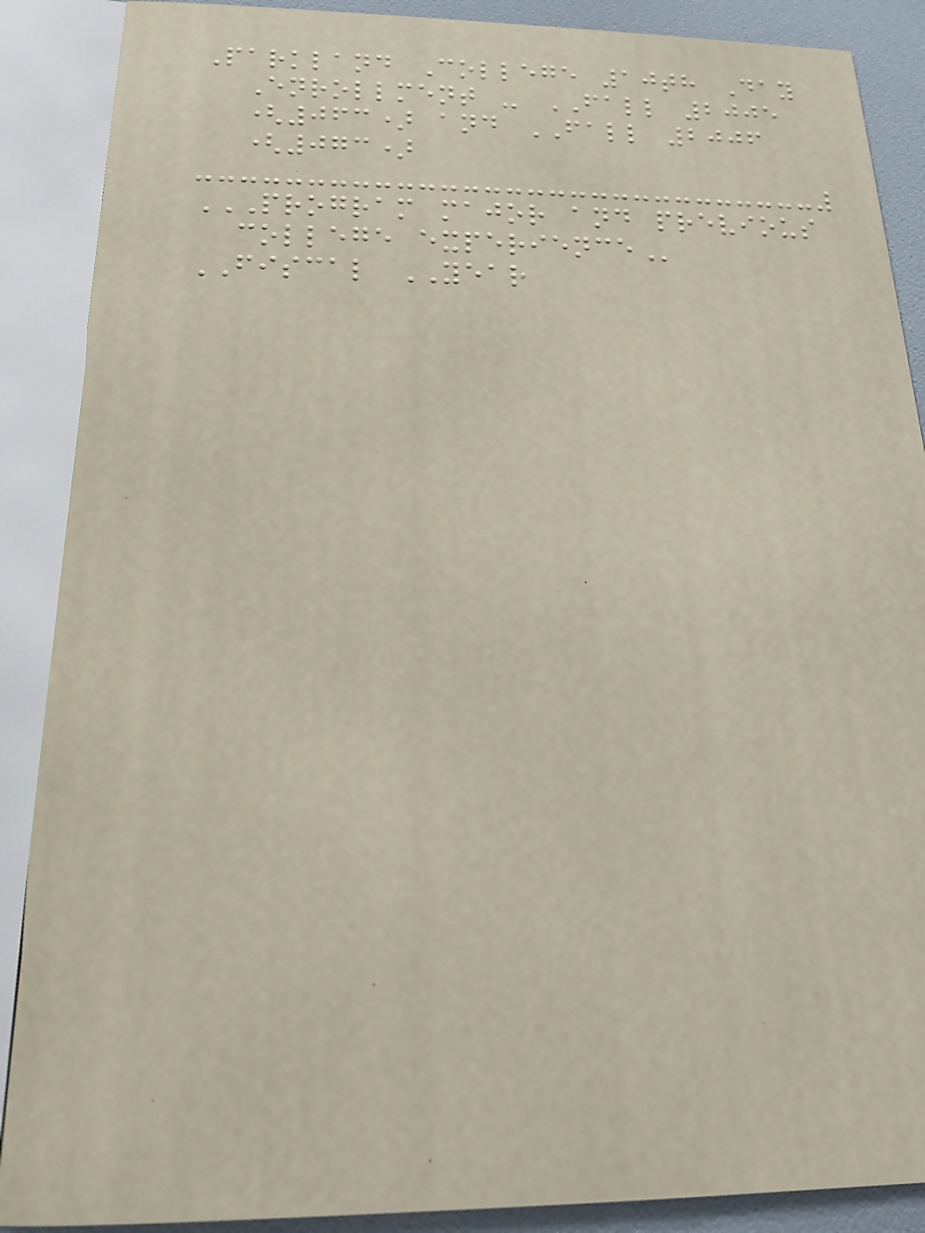Parkland College 10th Day
Enrollment - FALL 2005
(063) and FALL 2006
(073)
PROGRAM MAJOR AND PREVIOUS
COLLEGE EXPERIENCE
FISCAL YEAR
